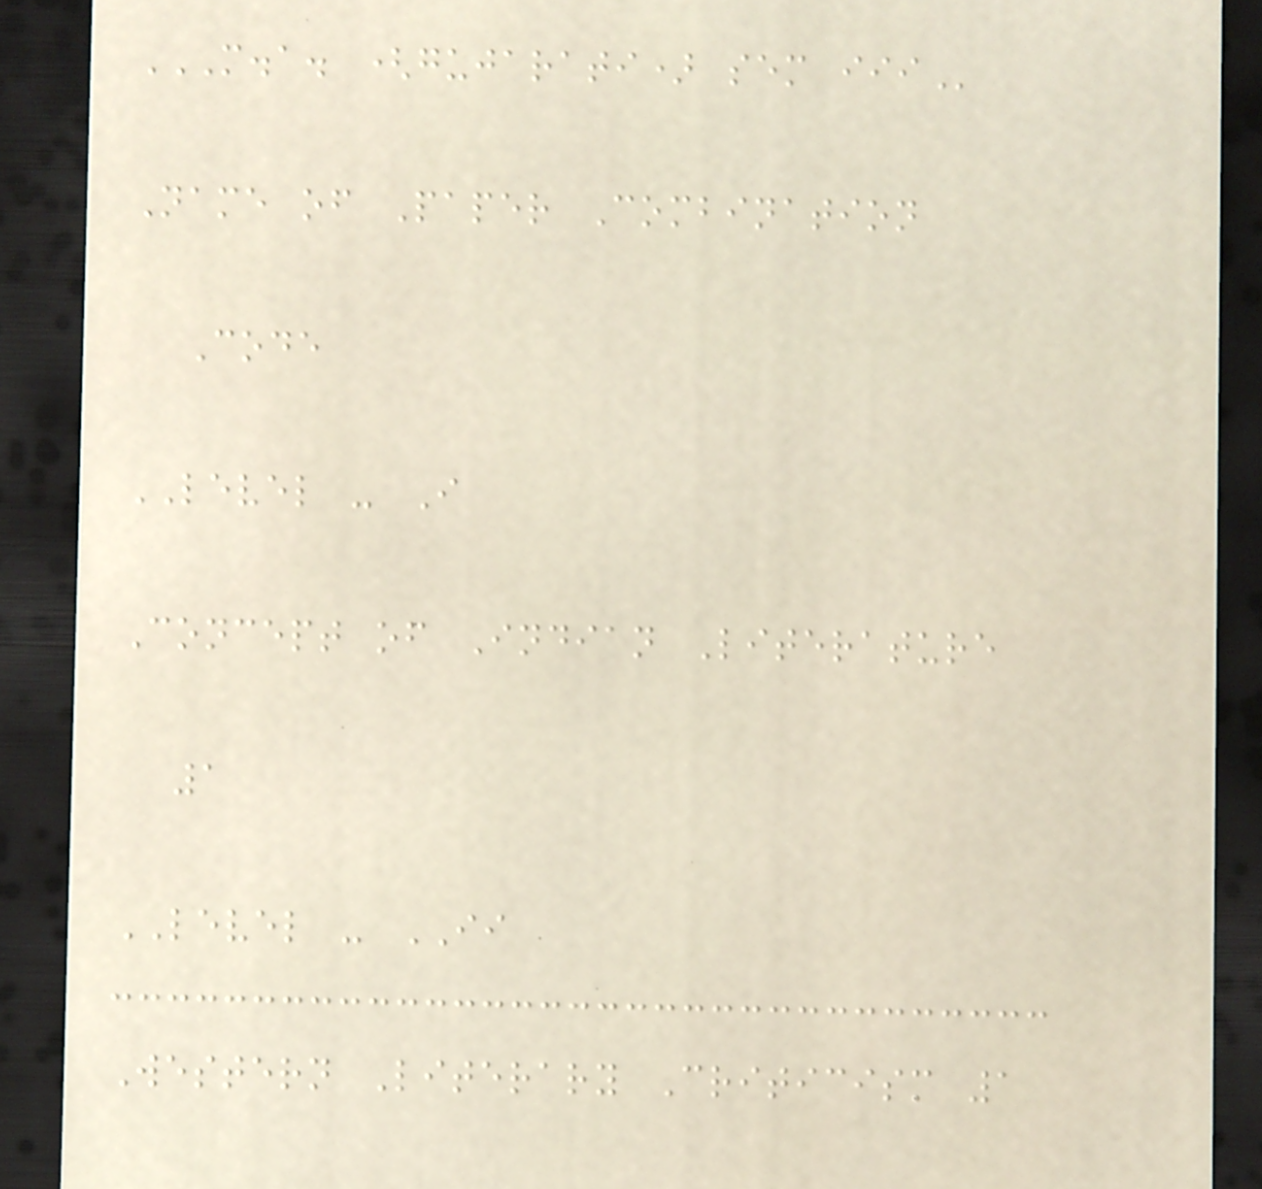M.A. (GUJARATI) SEM III
Name of Paper Combination
Code
LEVEL - I
Concept of Indian Literature
1
LEVEL - II
Western Literary Criticism 1
